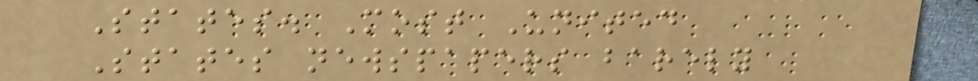States. Most United
States newspapers barely
